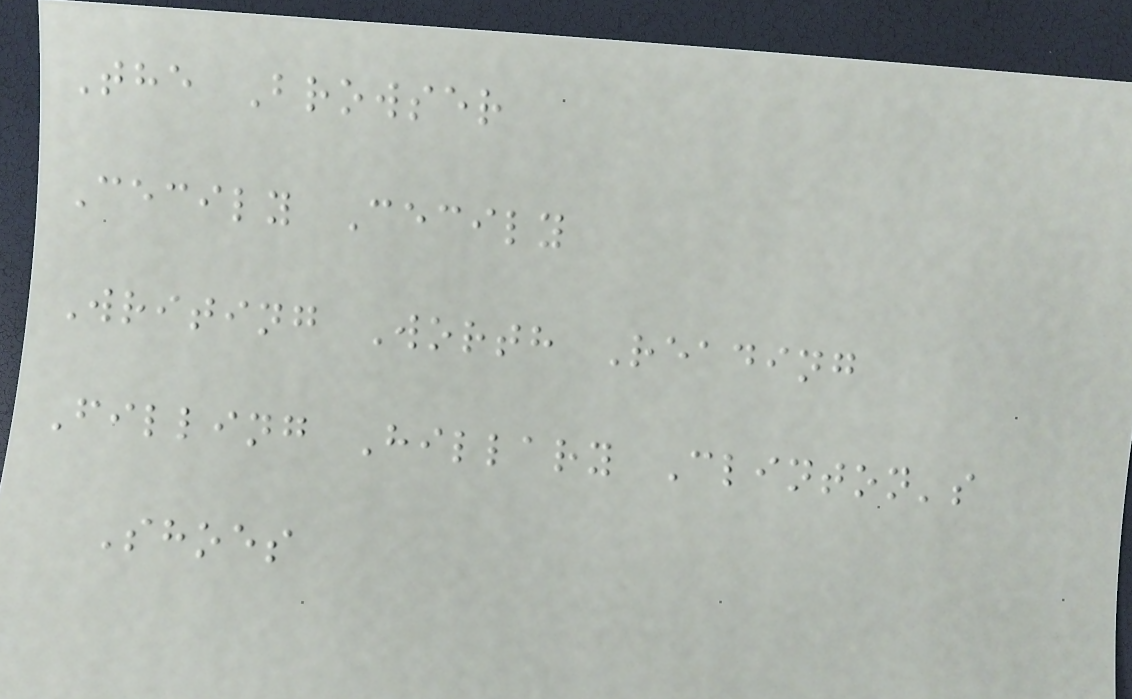The Browser
Cecily Cecily
Writing Worth Reading
Filling Hillary Clinton's
Shoes
